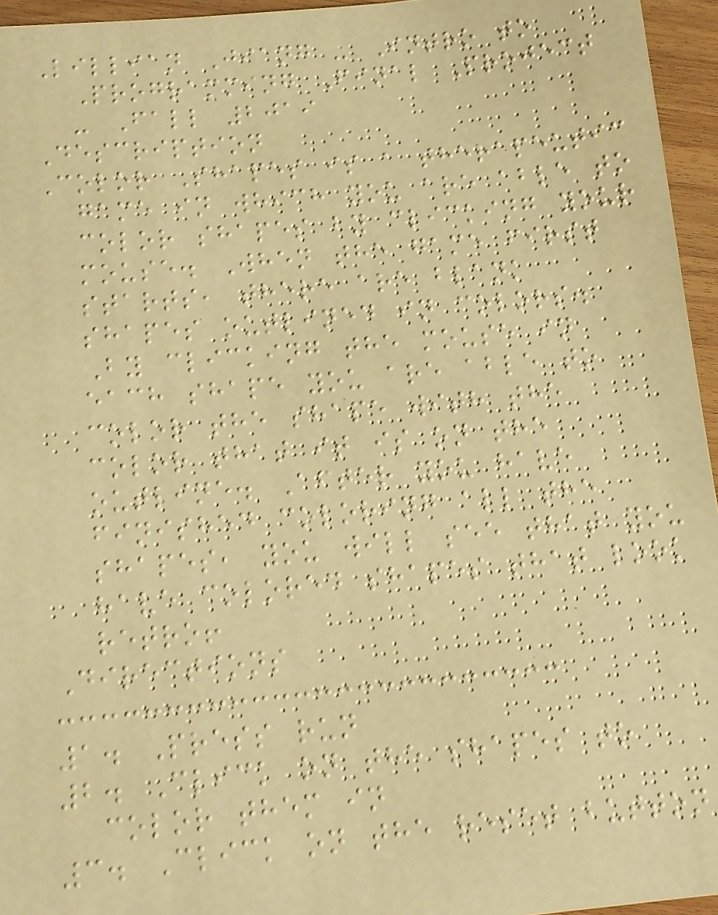Lillian Jiang - Intro to
Programming Final Project
- Fall 2019
Description
Color Shapes is a therapeutic
game in which you are able to
color shapes by clicking your
mouse. When the game first
starts, there are blank
shapes outlined in colors.
By clicking the mouse in
each shape you are able to
color the shape with the
color that it is on the
outline. After you have
finished coloring all the
shapes, you will see that you
have colored shapes that look
retro!
Directions
1. Press run
2. Click on the shapes to
color them in
3. Click on the reset button
